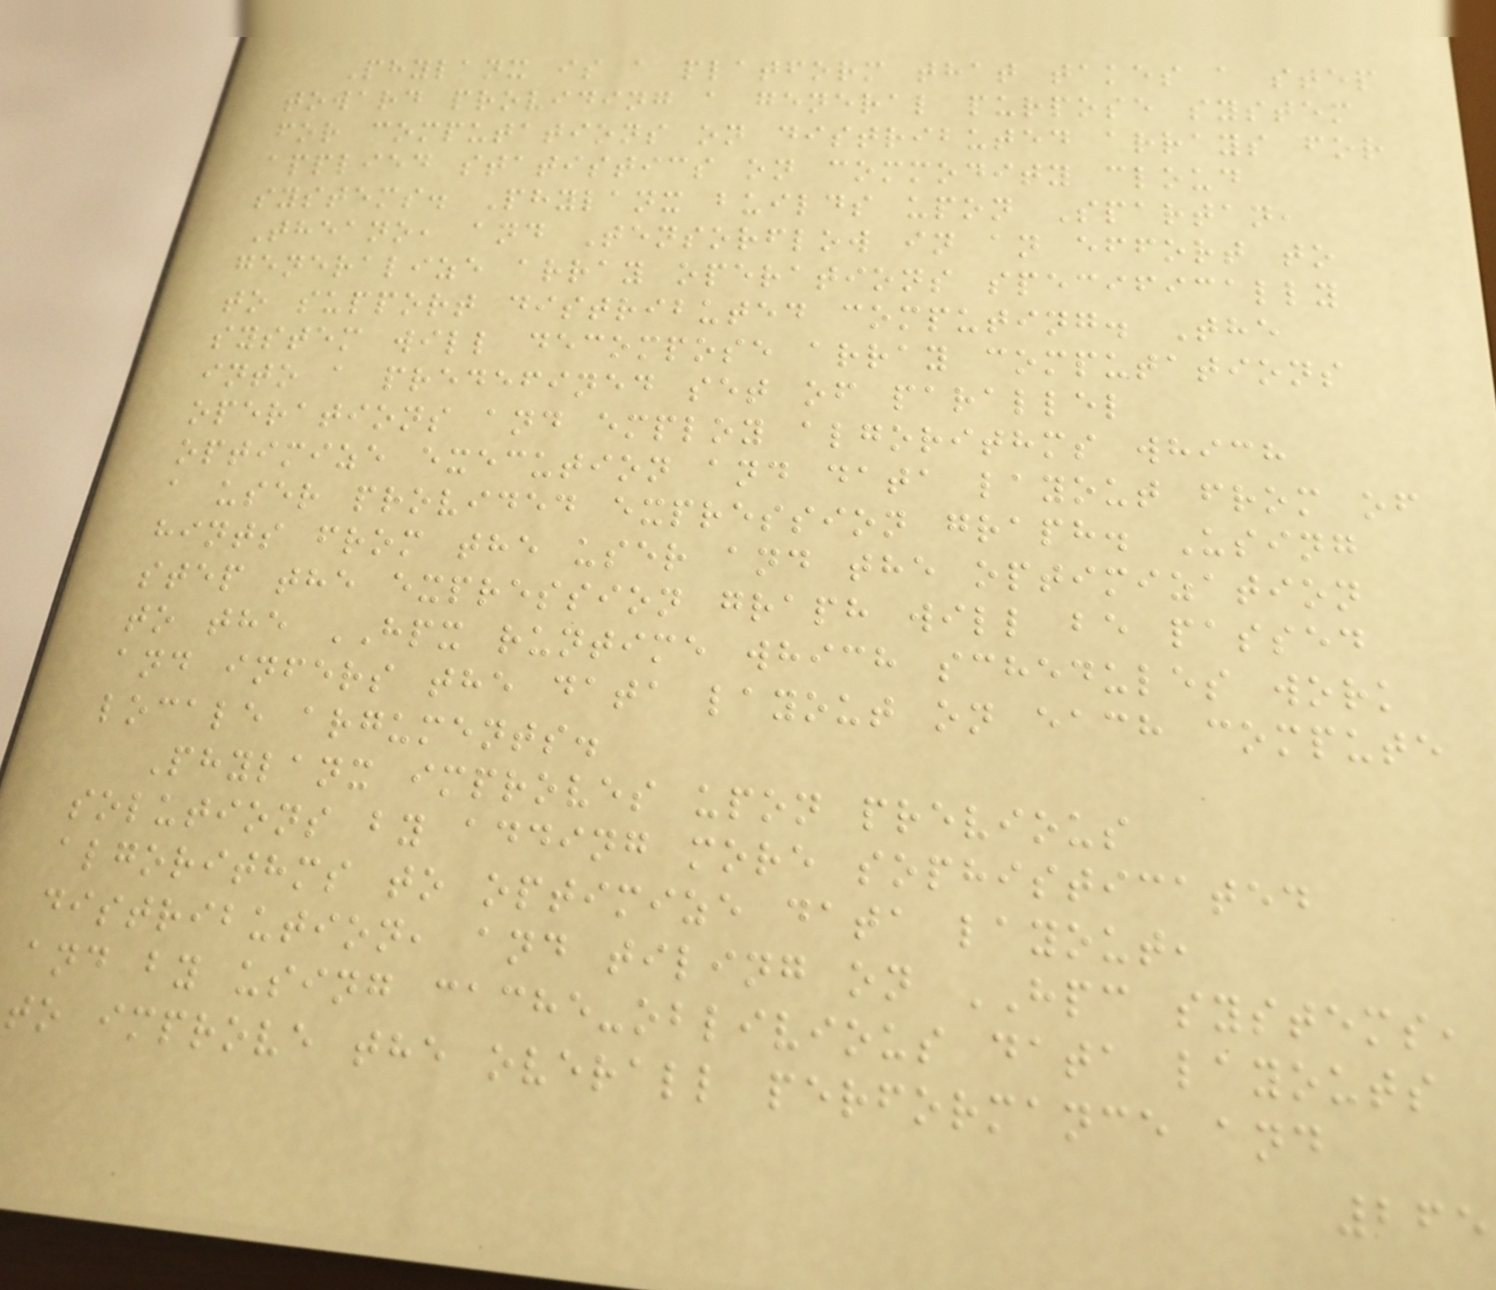Phylanx is a platform that takes a step
toward providing a general purpose system
for computations on distributed arrays for
applied statistics on commodity cloud
systems. Phylanx builds upon Spartan,
Theano, and Tensorflow in an effort to
generalize array operations specifically
to support distributed computing. The
system will decompose array computations
into a predefined set of parallel
operations and employ algorithms which
optimize execution and data layout from of
a user provided expression graph. Using
hints from the user and the optimization
step the expression graph will be passed
to the HPX runtime which schedules work
and infers the data layout on each compute
locale arguments.
Phylanx improves upon previous
solutions by adding more sophisticated
algorithms to optimize data layout,
distribution, and tiling on HPC systems,
and by using cache-oblivious data layouts
to improve the overall performance and
265
